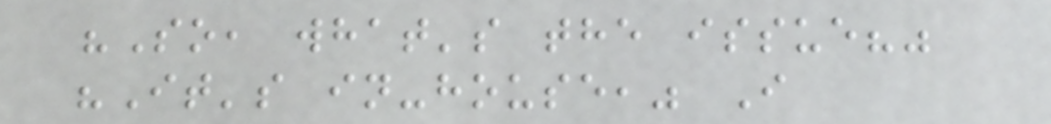"So, what's the issue?"
"It's in-house," I
